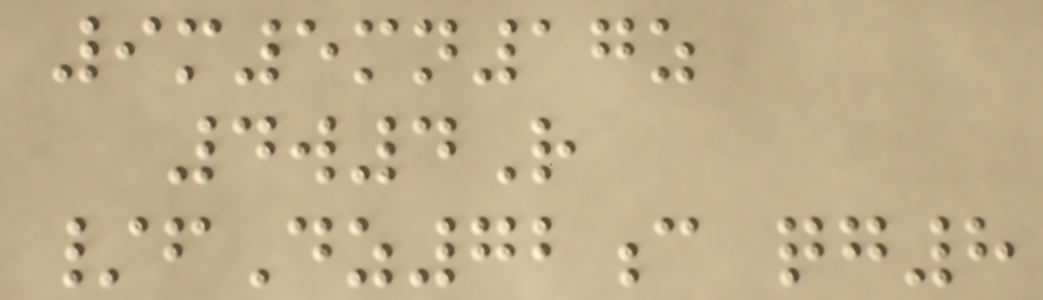9m5mn17z
4w4R
/fDz72c qg8
